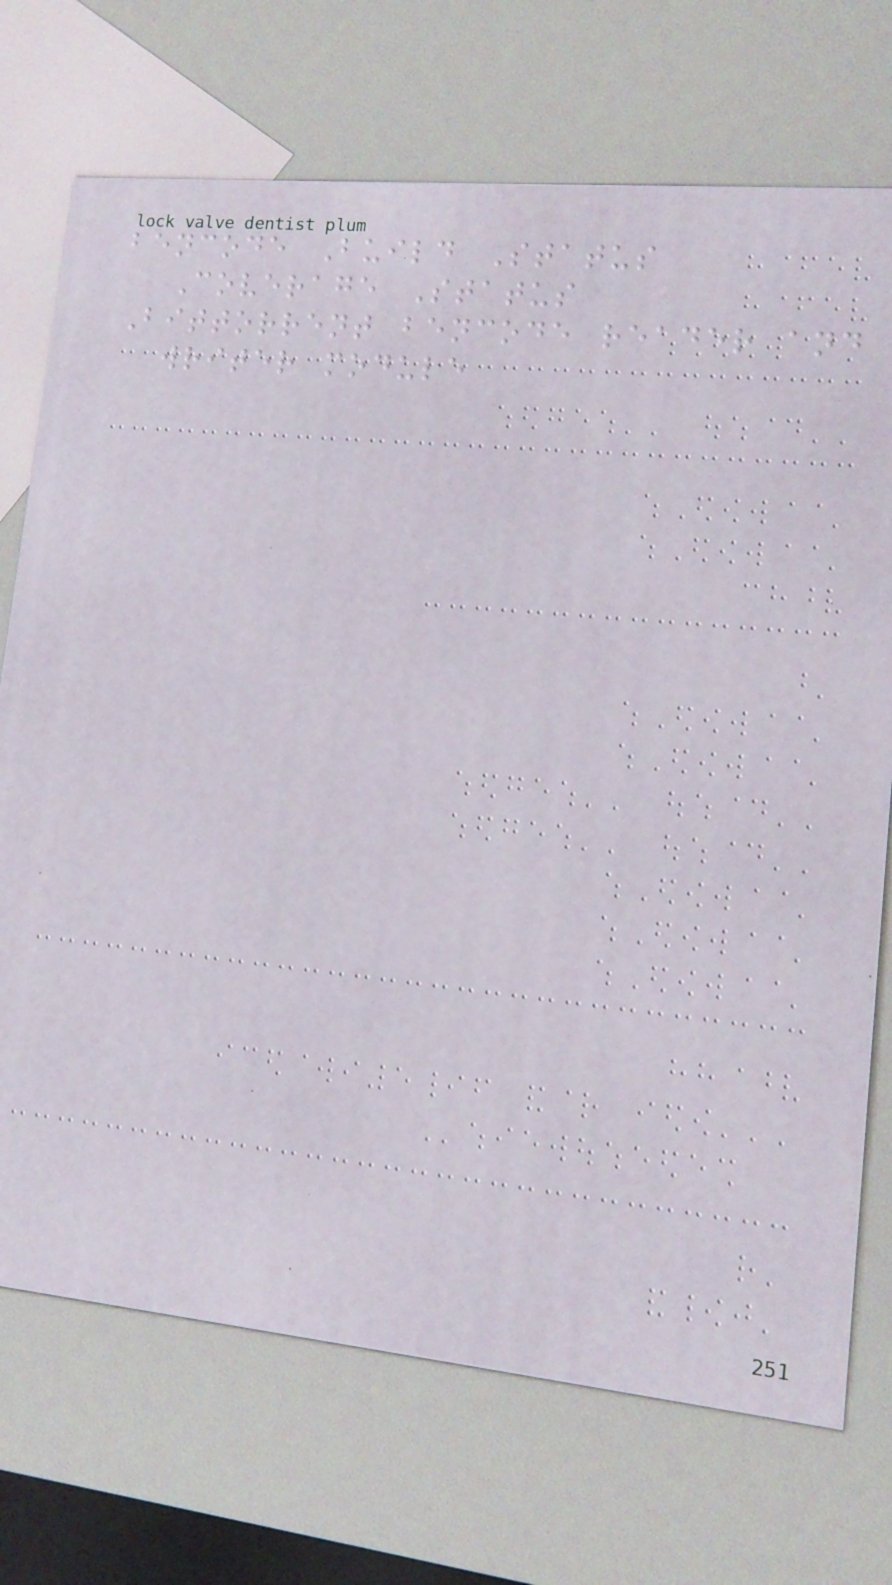bencode Build Status
Coverage Status
Bittorrent bencode reader and
writer module
